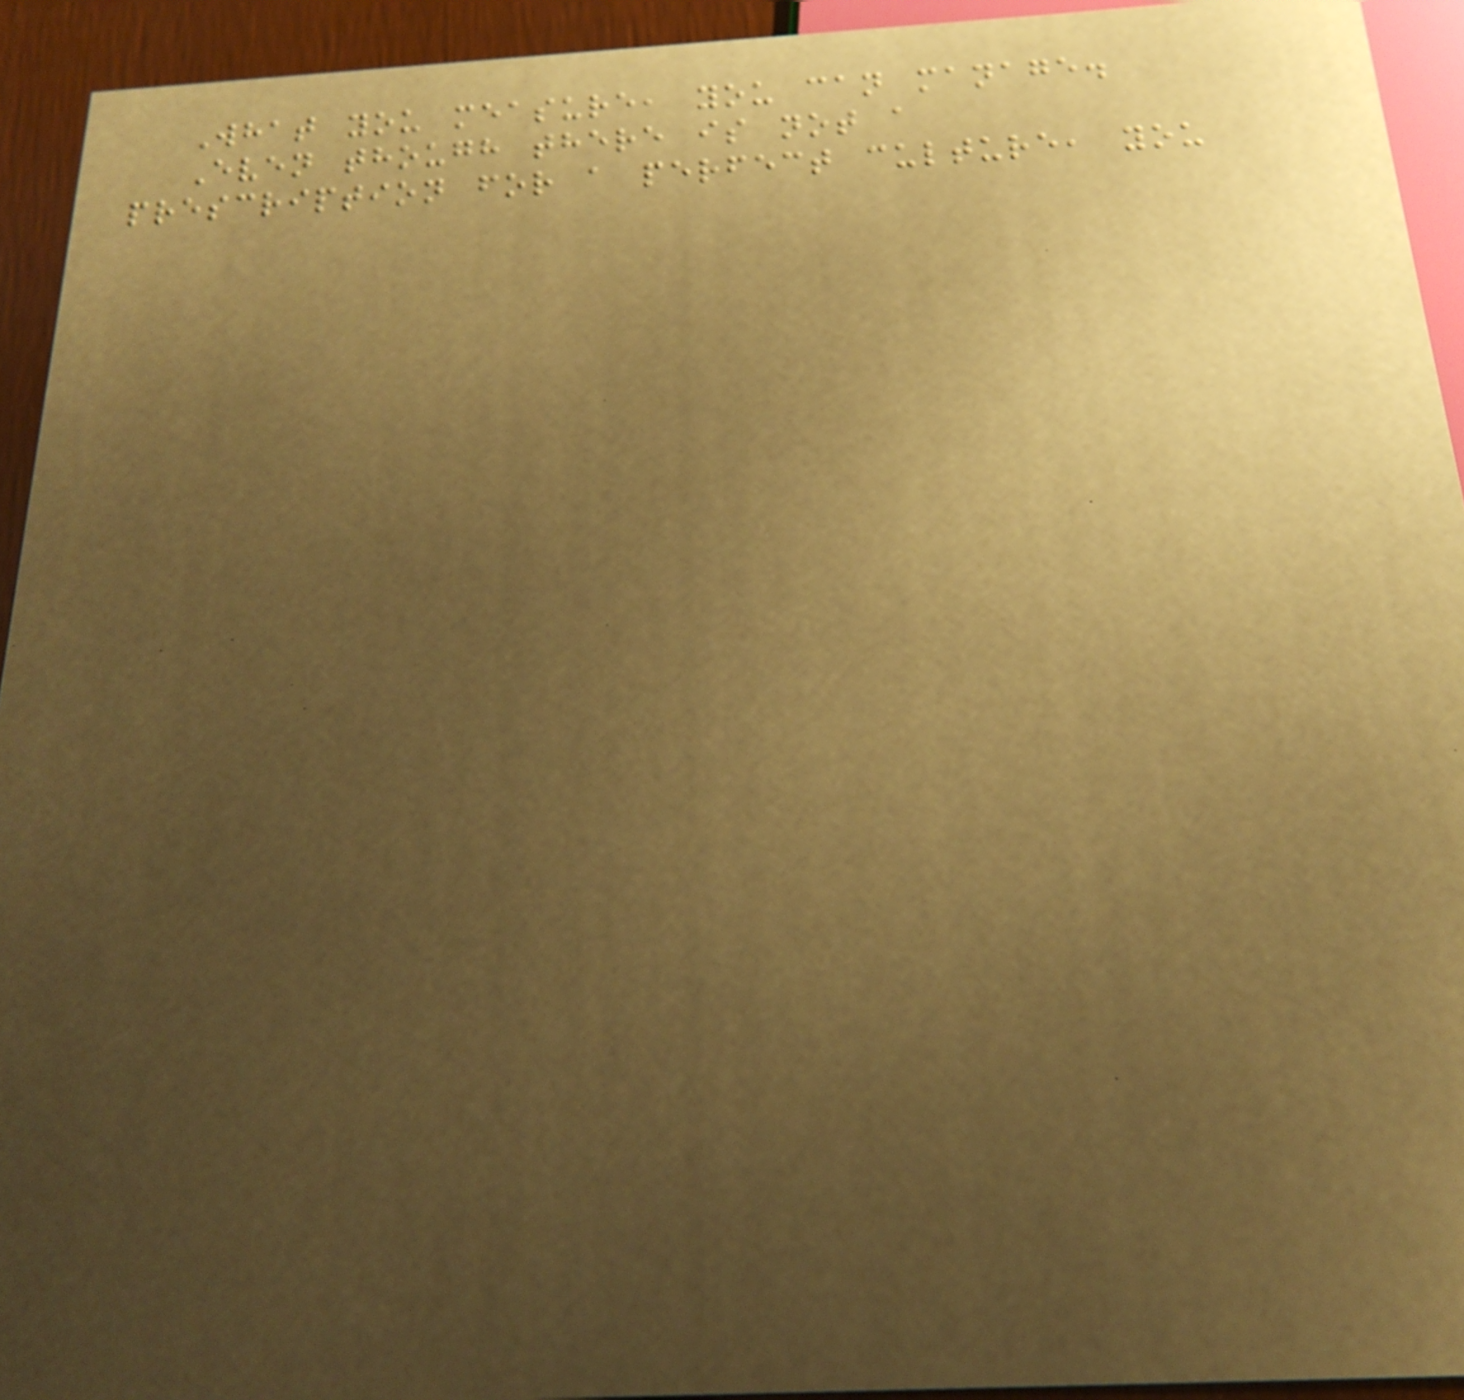What you measure, you can manage.
Even though there is not a
prescription for a perfect culture, you
